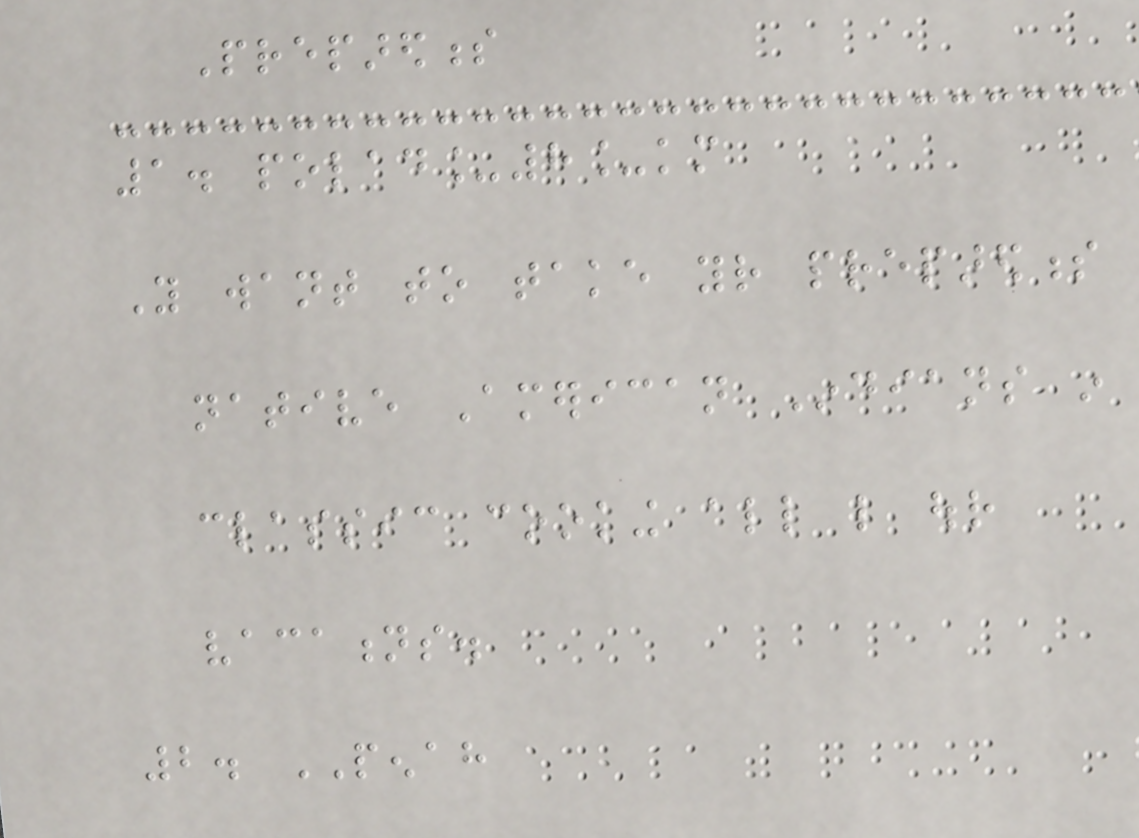Preparedness
1. polad_8_km
You want to take your preparedness
native American Indians in
classic cooking all like our
vacations.
2. PENAH
